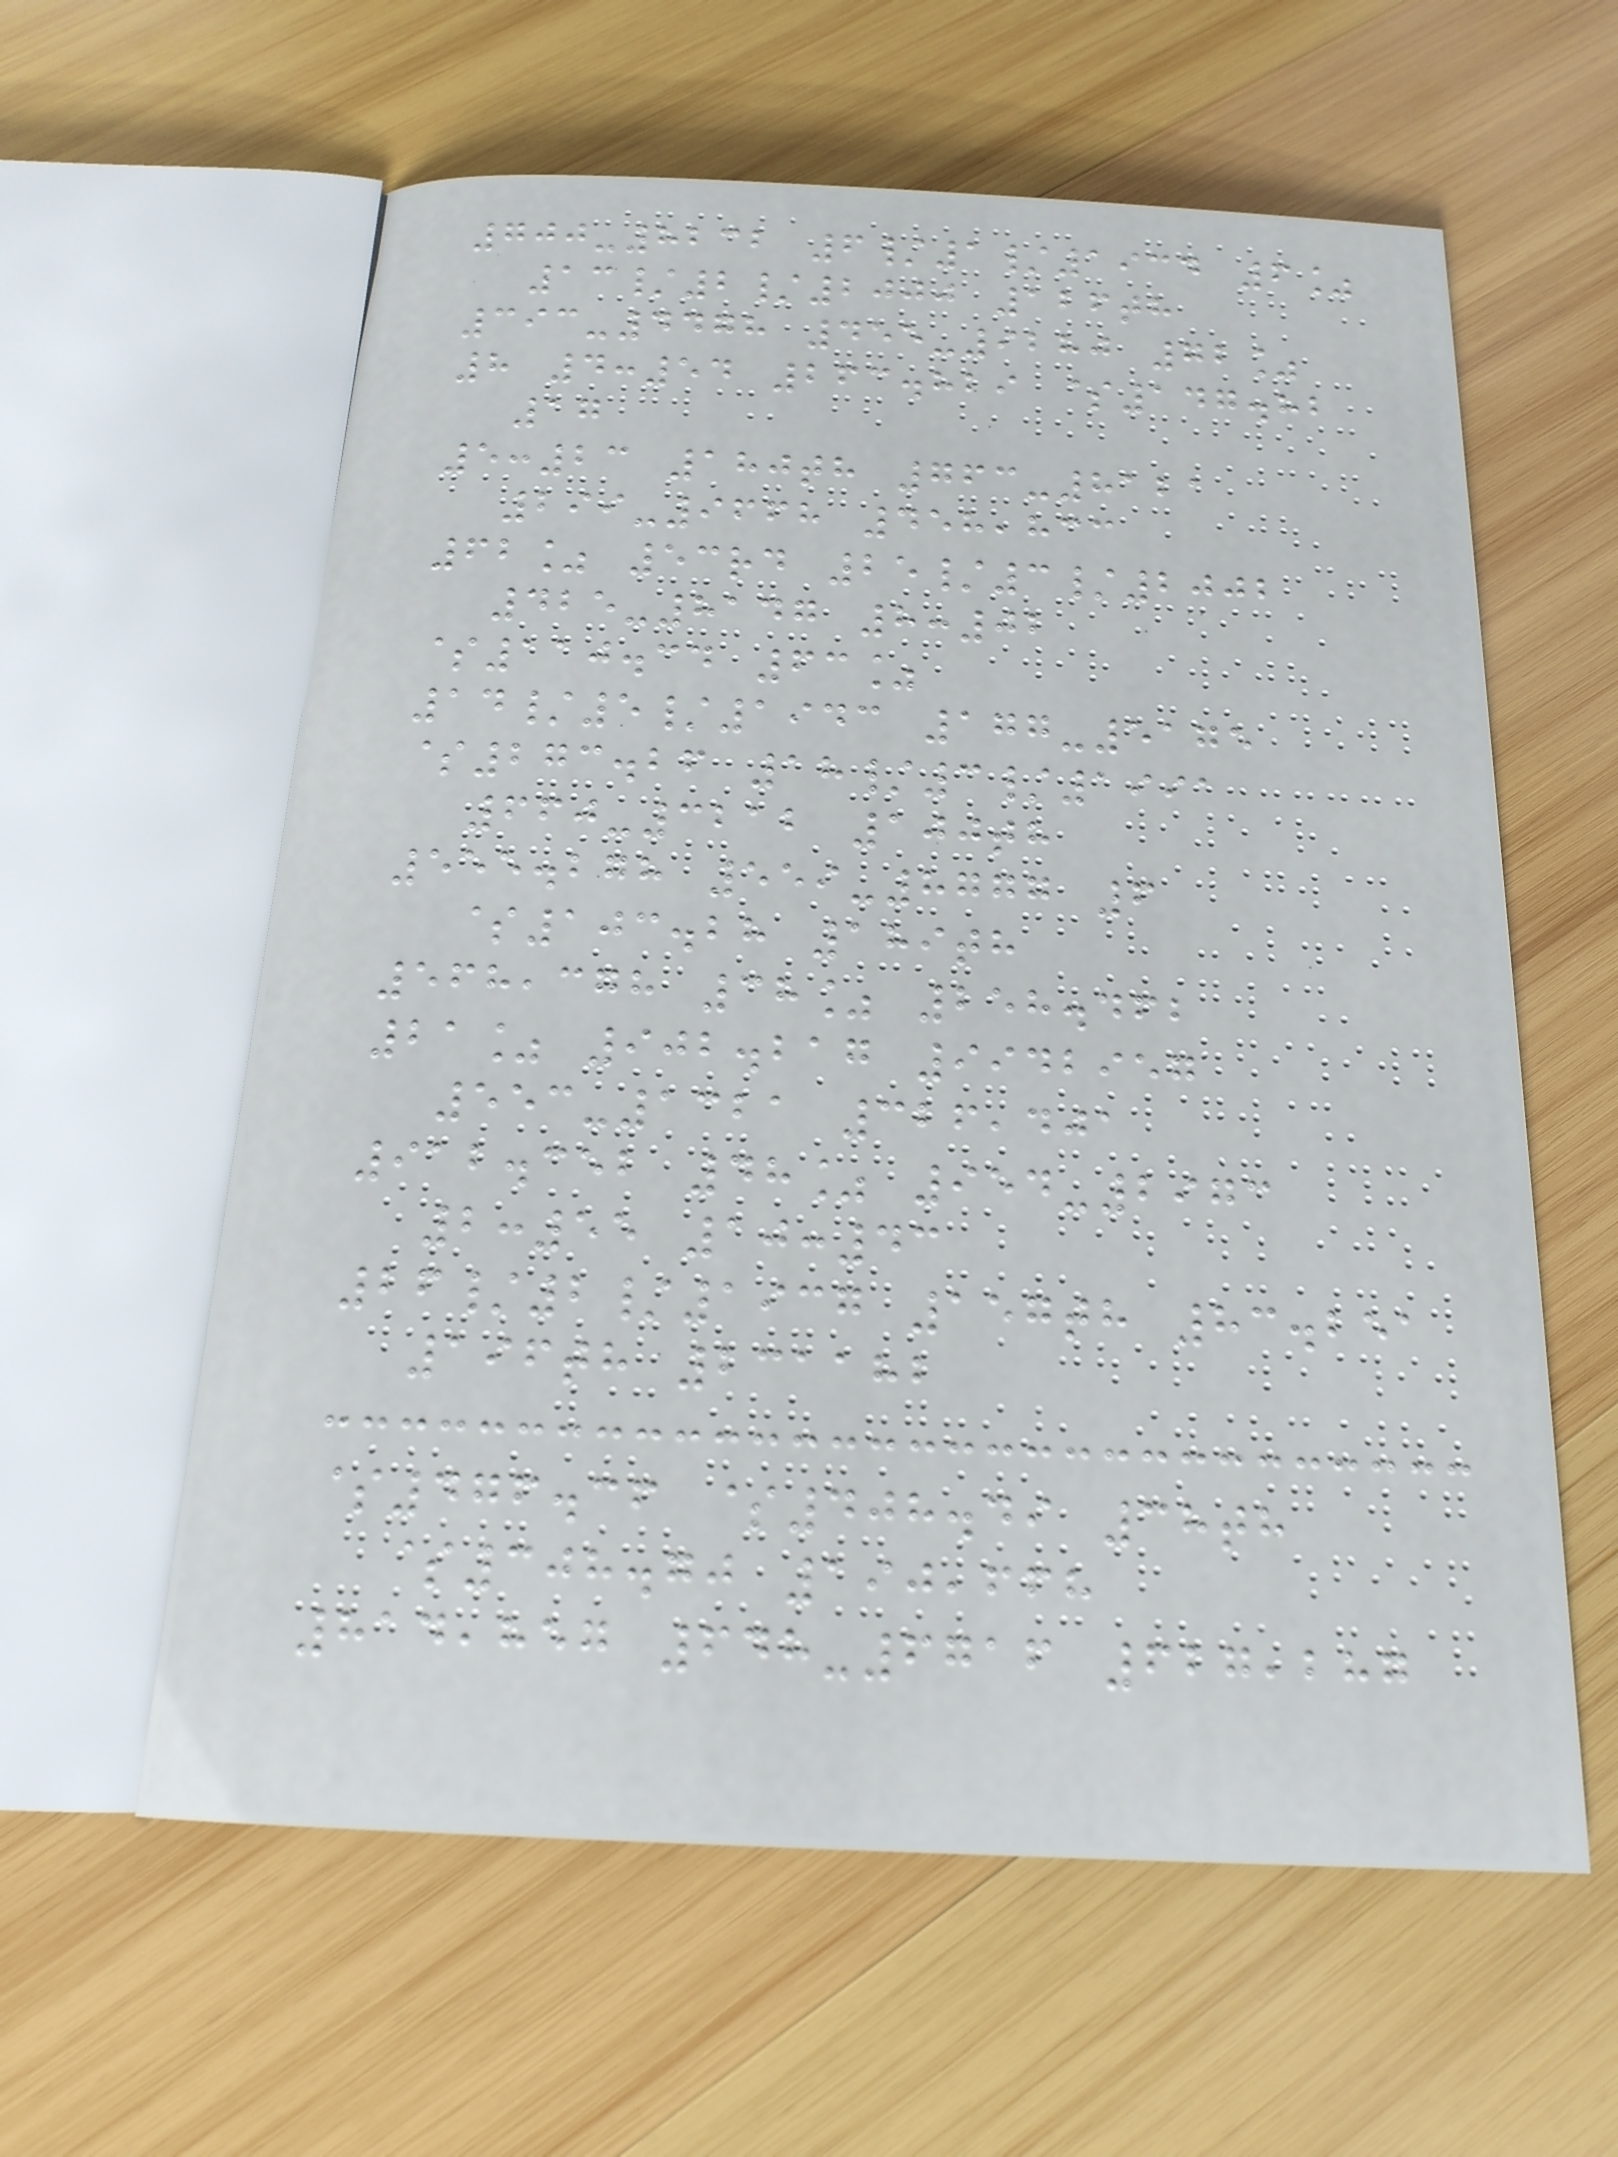700-8232 6/1/1934 6%
13/2/2000 126th
393-4478 455-9280 72%
8 4:54 263.829 $147.82
17
5:23 180th 763-8121
299-9668 458,833
62% 53rd 25/3/2002
425-8147 8:02
$110.34 63%
14/5/1943 177-5175
$273.26 18/3/1991
660-3212 100th
555.278 559-8777 6
$103.28 189th
568,378 38% 258.462
21% 902.217 9942957
553-1321 326,401
912.352 48% 954-2973
2:55 10:43
26/2/1937 157th 83.251
196th 231182
$476.36 $408.49 38th
$308.70 190,668
814,857 648-6716 627,287
